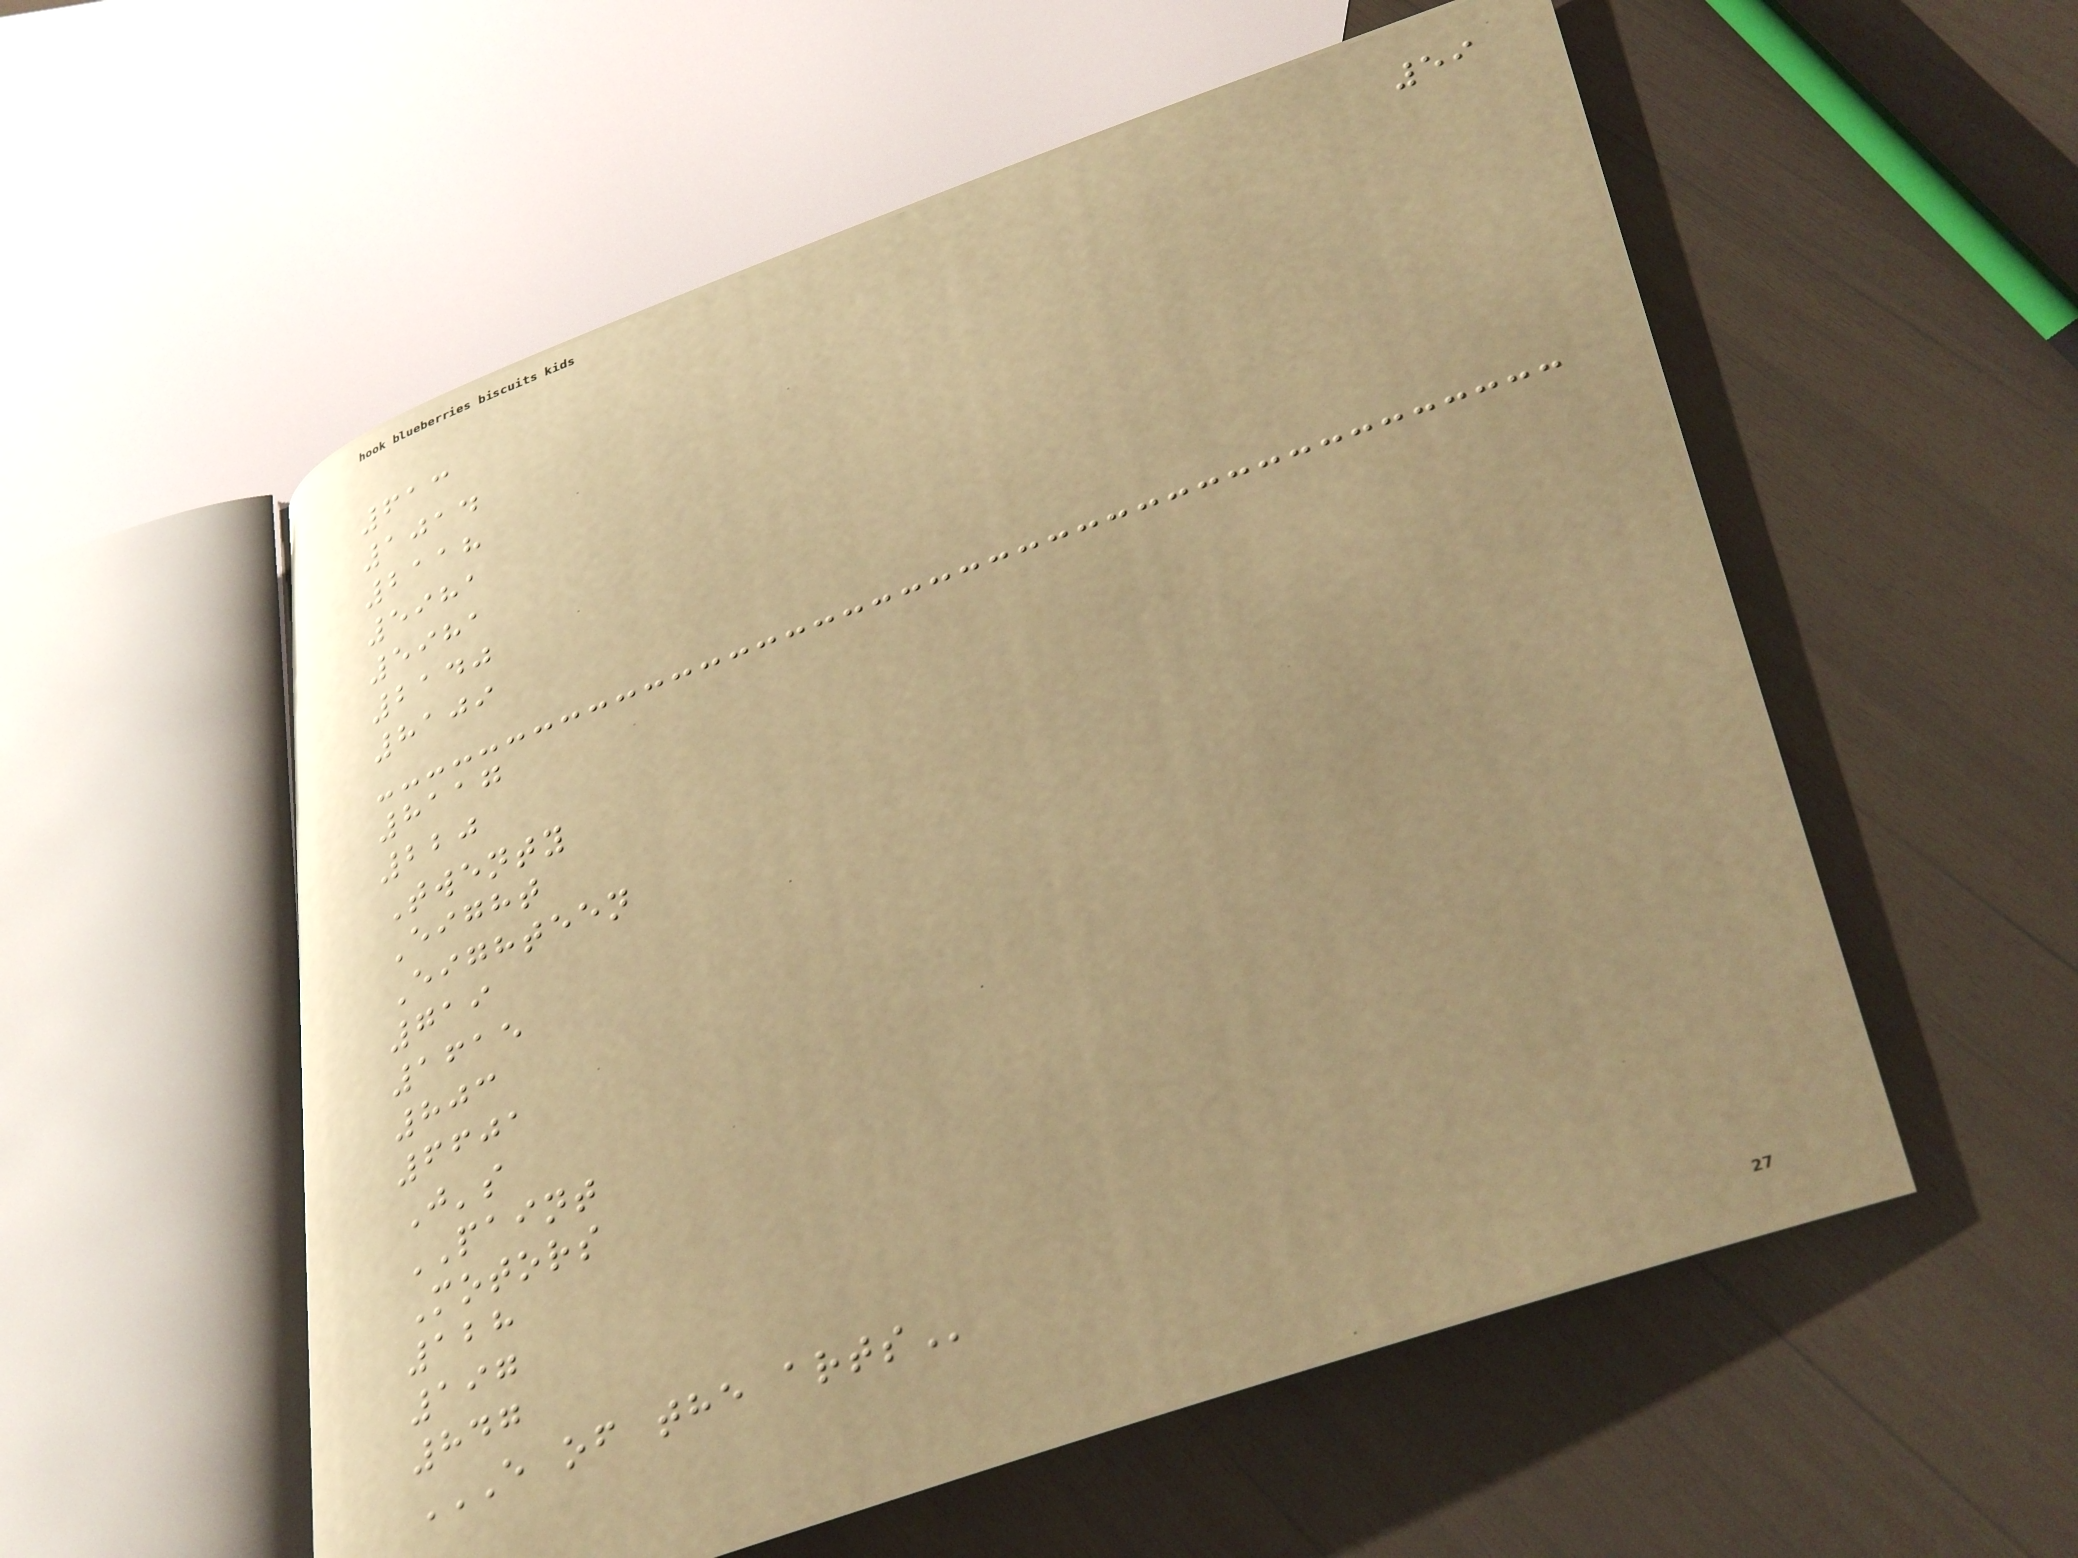59
613
1014
2118
5981
5981
2140
8109
8117
220
Twenty
Eight
Eighteen
719
1615
803
6601
J's
PAINT
Motors
128
197
847
E OF THE ARTS
